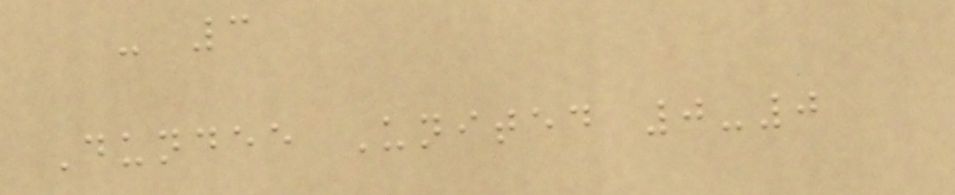- 3
Dundee United 0-0
